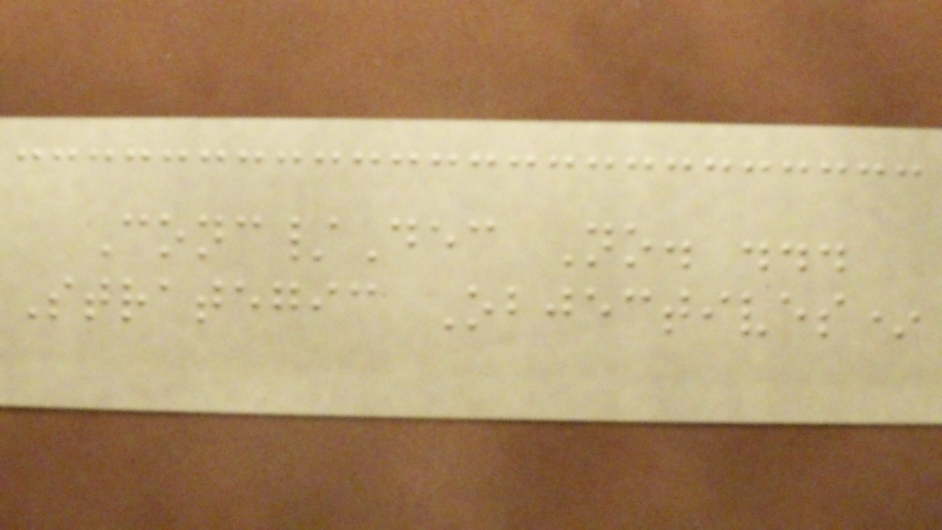Conc/Dec No. ...
Strategic Objectives*
